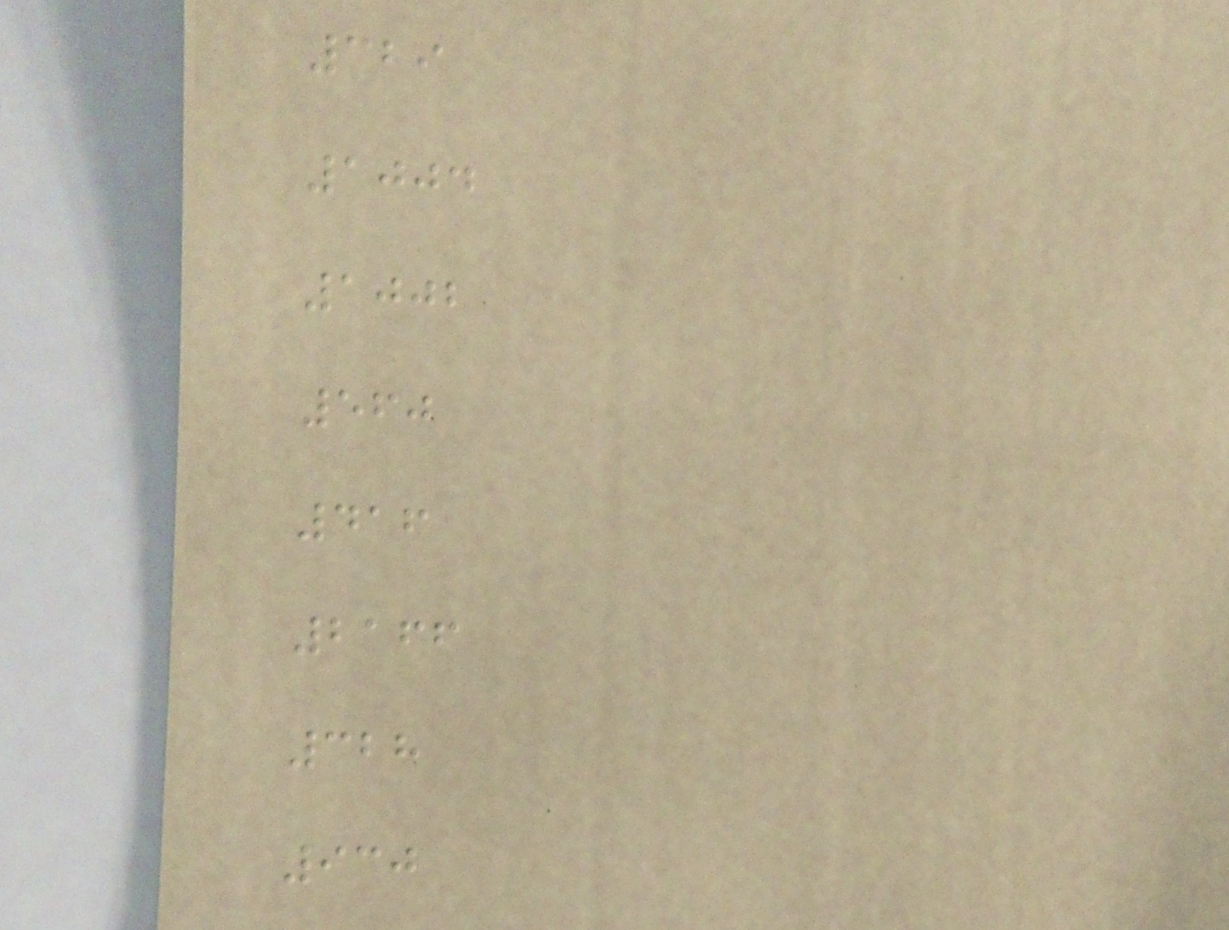329
1004
1002
560
416
2166
328
930
